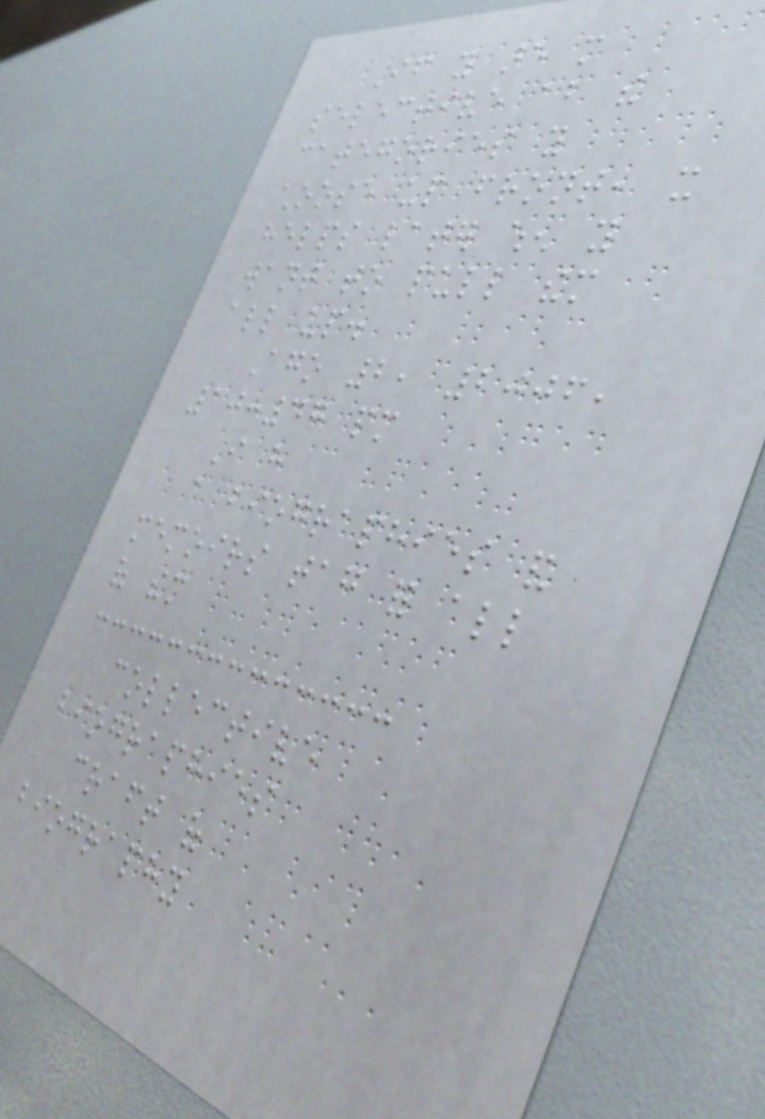If you are more
selective about the
categories you
choose up front, it
helps later when you
want to pull them
all up.
Ago 2, 2006,
10:47 pm
I have
a biographies and
memoirs tag for all
of them
collective
biographies
craft of
biography
